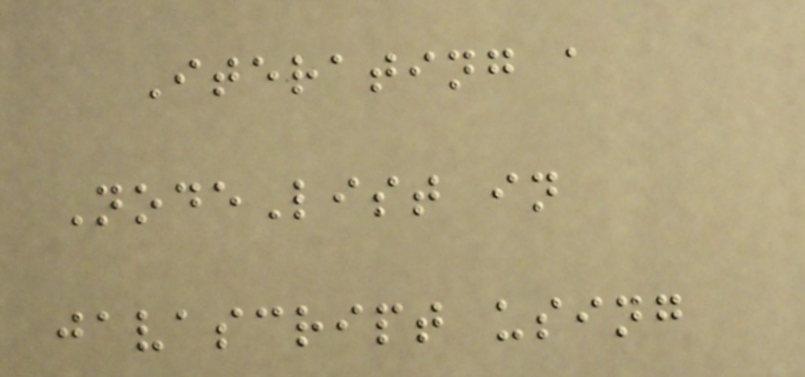Iterating a
NodeList in
javascript using
